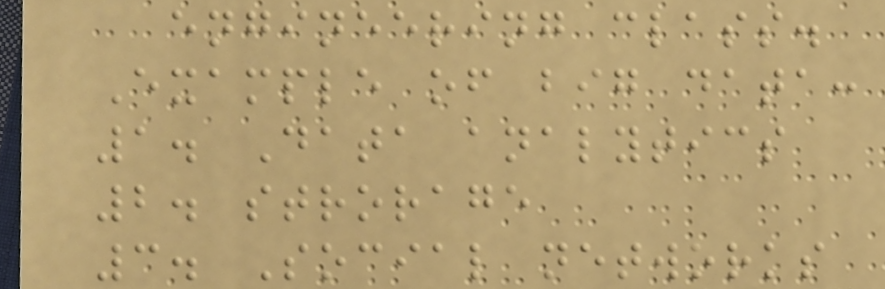engineering class.
Example of big data:
1. Data analytics
2. strorage
3. Social networks
